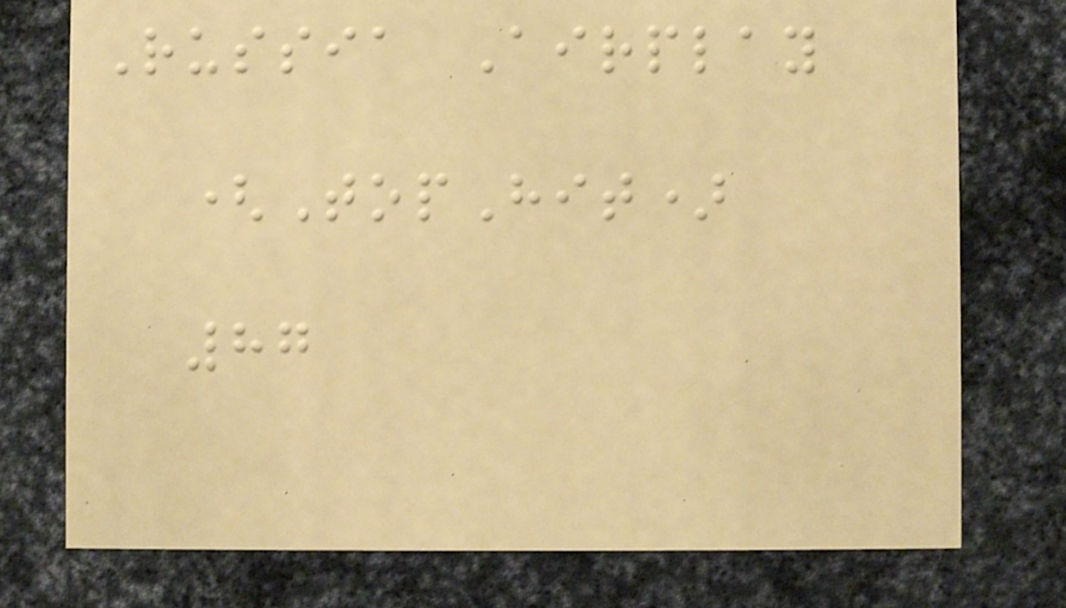Russia Airplay
(TopHit)
87
